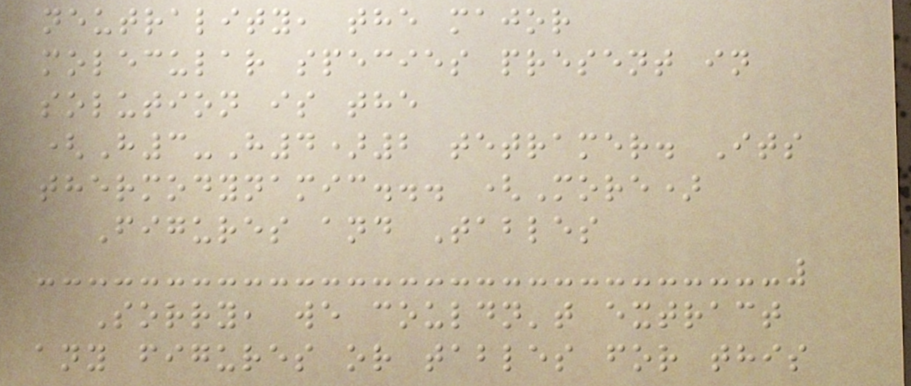neutrality, the major
molecular species present in
solution is the
(H3-H4)2 tetramer. Its
thermodynamic... (More)
Figures and Tables
Sorry, we couldn't extract
any figures or tables for this
